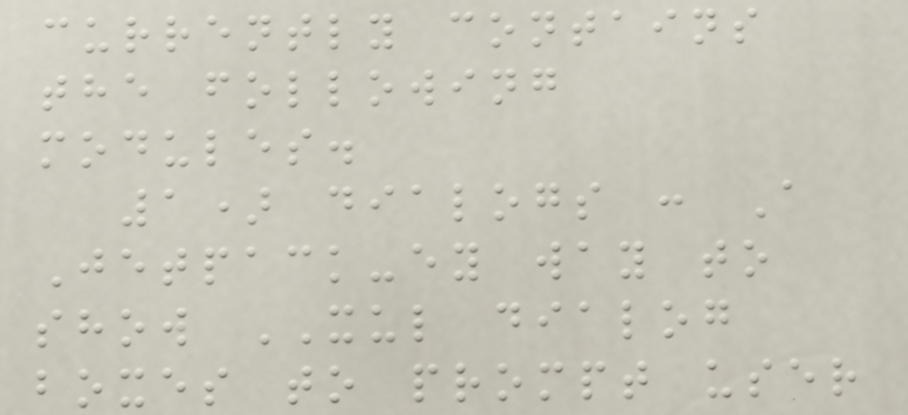currently contains
the following
modules.
1) dialogs : A
Jetpack-ey way to
show XUL dialog
boxes to prompt user
